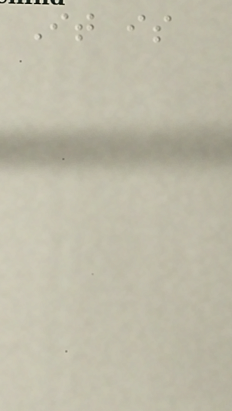It is
